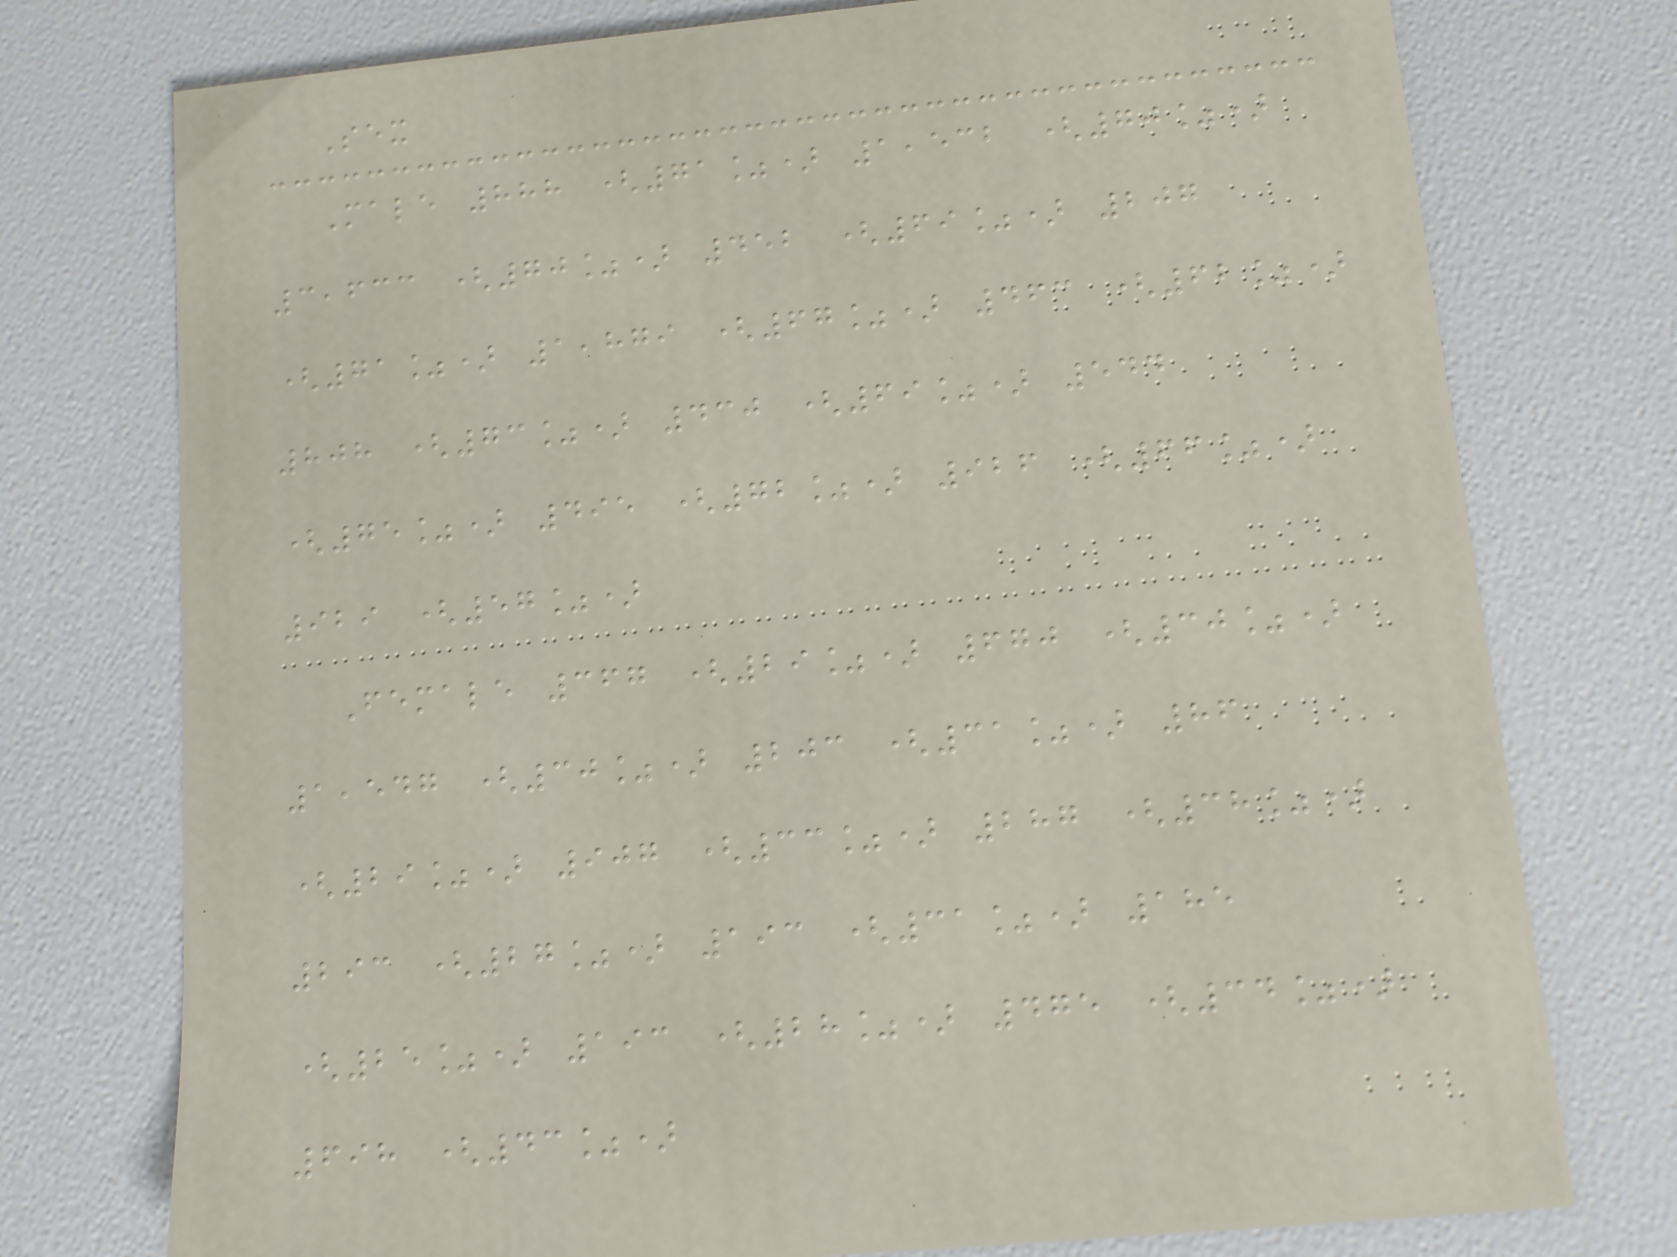Sex
Male 888 (71%) 1,532 (70%)
3,633 (70%) 452 (69%) 207
(71%) 1,879 (67%) 463 (62%)
808 (73%) 430 (69%) 544
(75%) 495 (72%) 926 (66%)
929 (57%)
Female 367 (29%) 670 (30%)
1,547 (30%) 203 (31%) 86
(29%) 907 (33%) 287 (38%)
293 (27%) 193 (31%) 185
(25%) 193 (28%) 475 (34%)
698 (43%)
